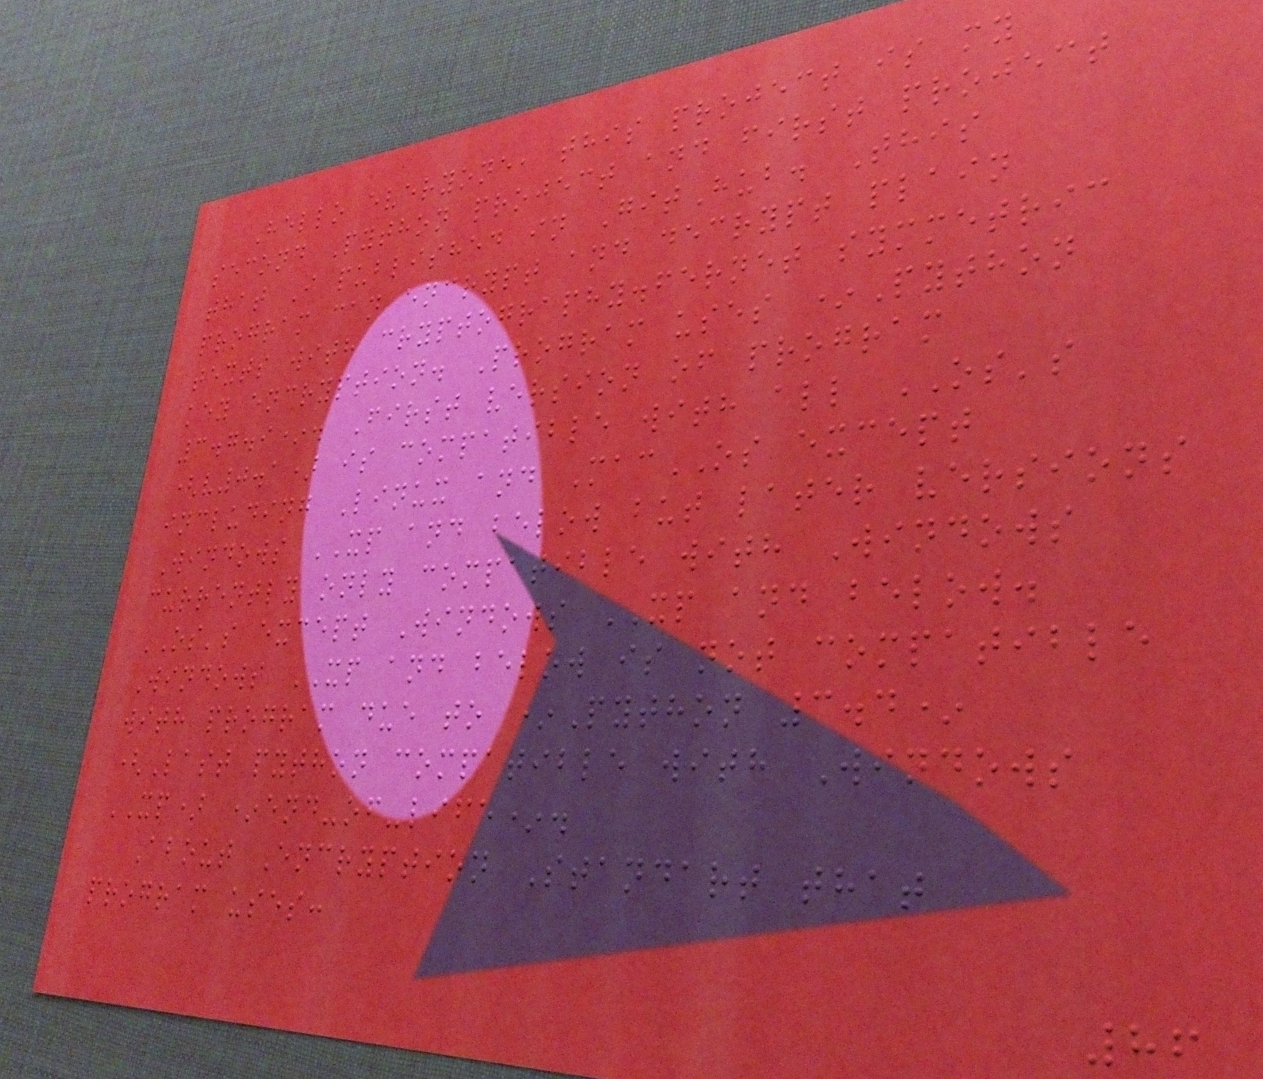Hello everyone, this project is my
second Python project and first project
that I published in GitHub. This
program can encrypt and decrypt plain
texts with cryptography.fernet symmetric
key encryption. Program uses *Python
3.7.9*. First version of program
(v0.1) is compatible with all OS's
including Linux and MacOS except
Windows XP and below but later versions
currently only compatible with Windows
OS's except Windows XP and below.
Windows XP and below is not compatible
with program due to *Python 3.4*
(Last python compatible with Windows
XP) *end-of-life*.
About Encryption Standart that
program uses:
86
